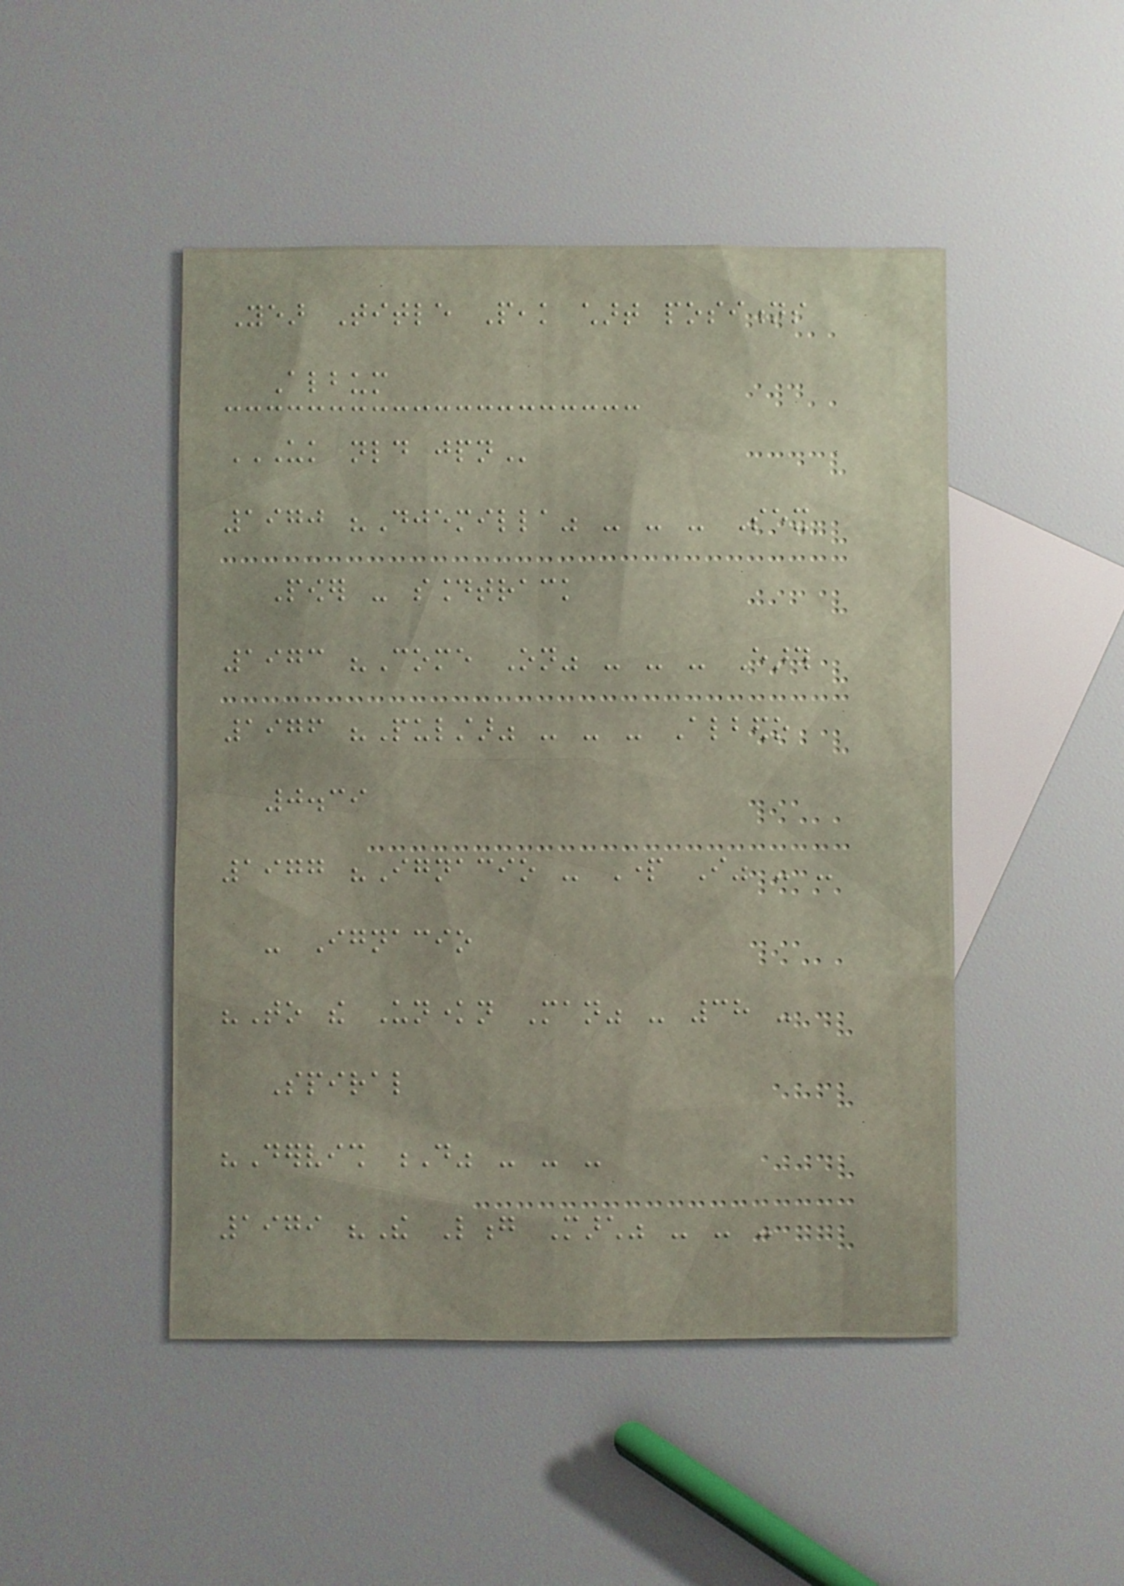Year Title Peak chart positions
Album
UK NLD JPN
1970 "Djemilla" - - - Sex
Power - soundtrack
1973 "Come On" - - - Earth
1976 "Pulstar" - - - Albedo
0.39
1977 "Ignacio - Part I" - -
- Ignacio
"To the Unknown Man" - 38 -
Spiral
"Dervish D" - - -
1979 "The Long March" - - -
